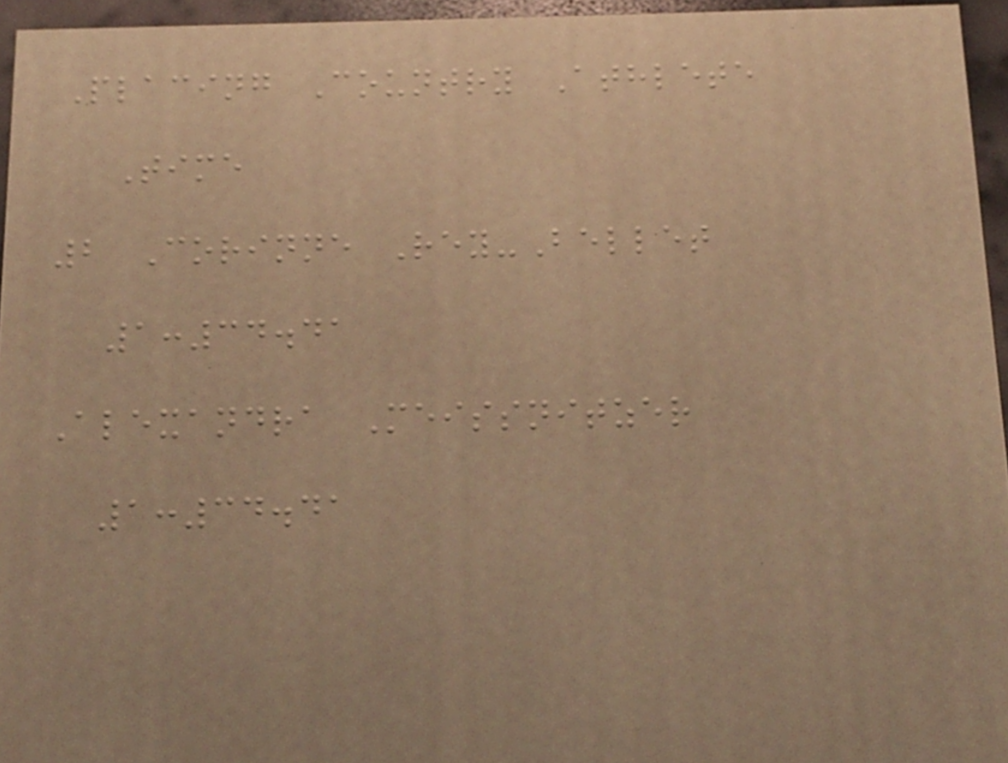Placing Country Athlete
Time
2 Corinne Rey-Bellet
1:34.41
Alexandra Meissnitzer
1:34.41
